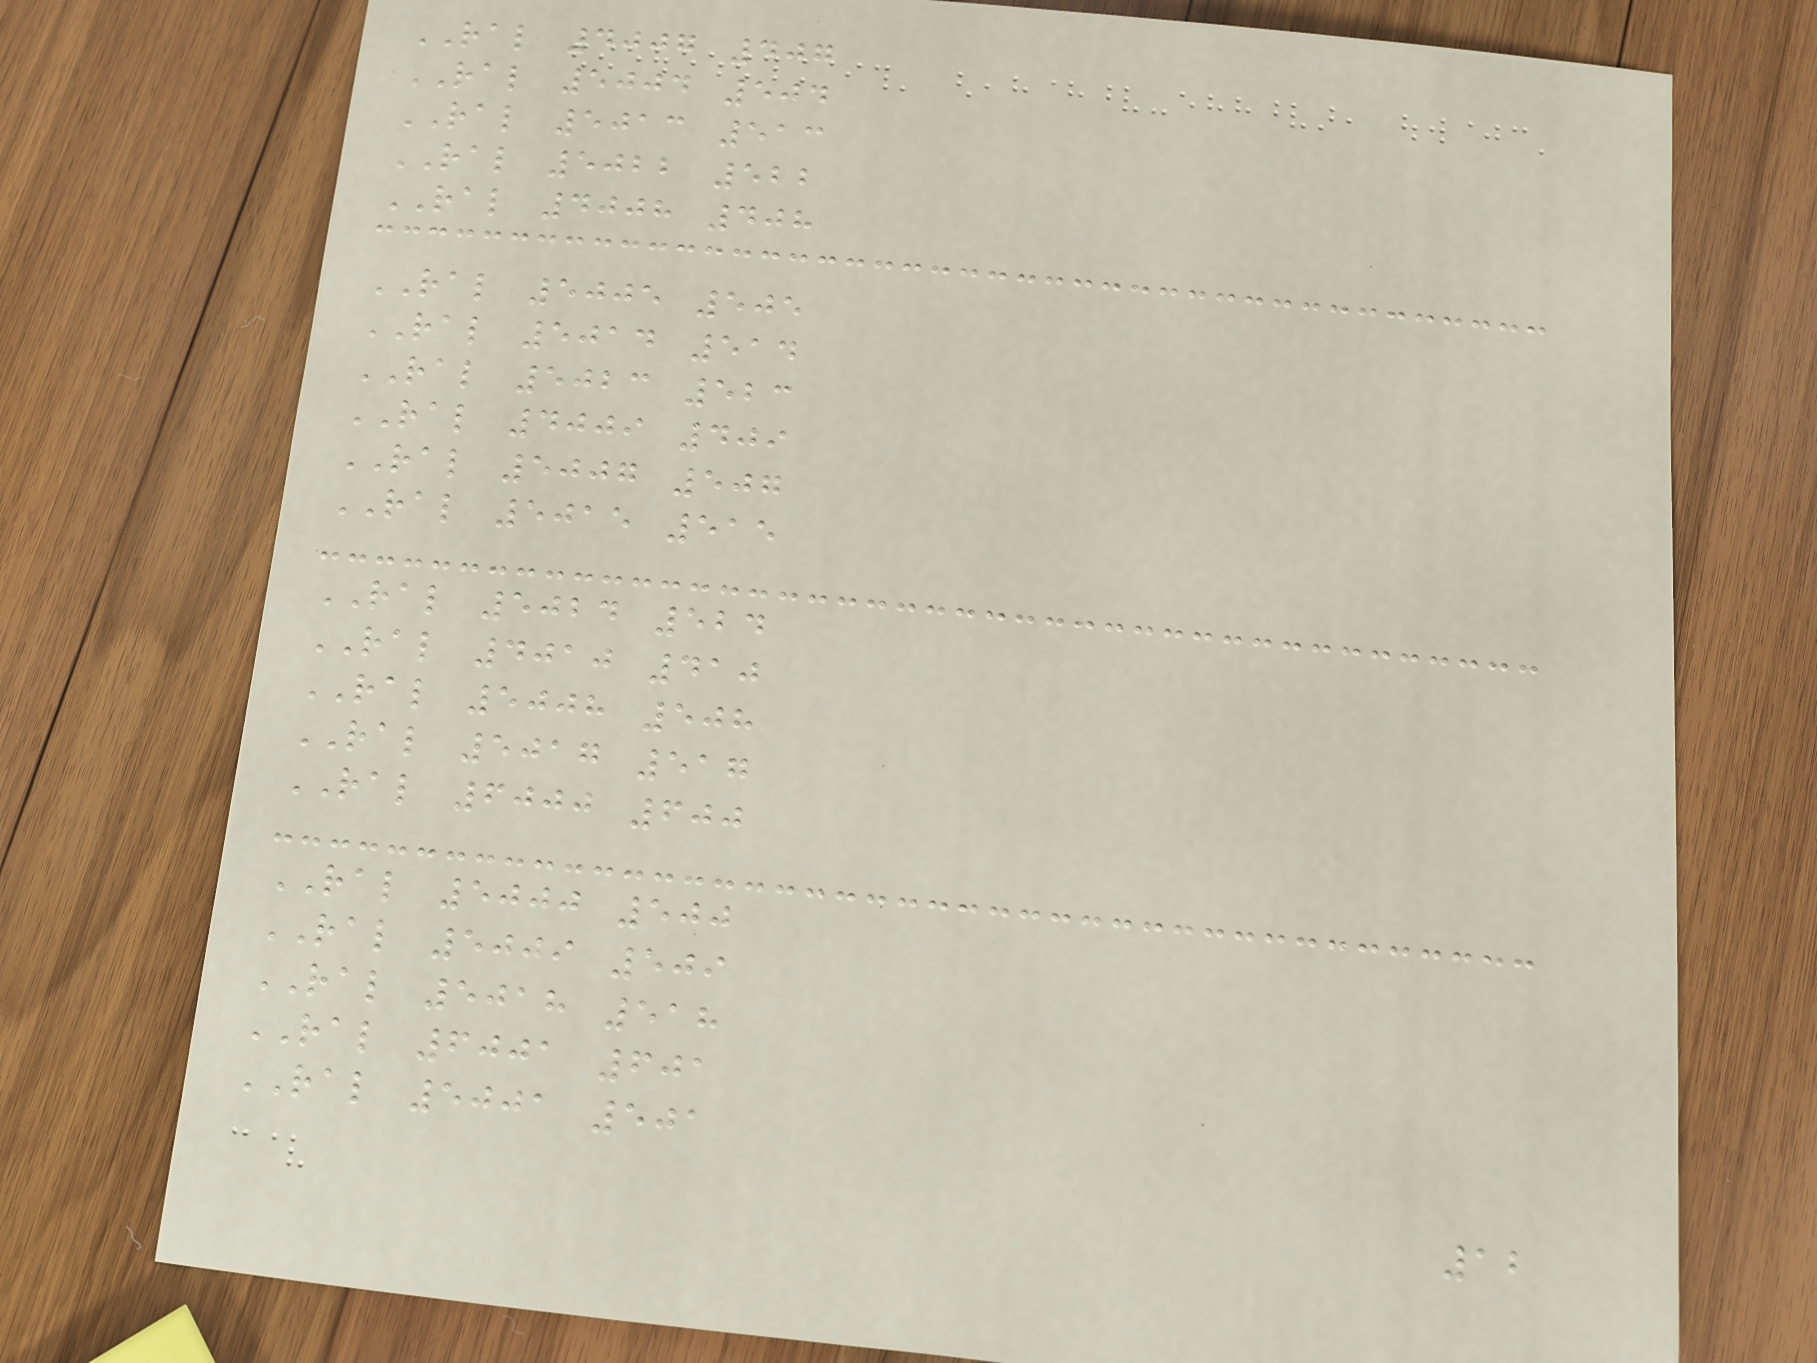RAL 4007 407
RAL 5004 504
RAL 5013 513
RAL 5022 522
RAL 4008 408
RAL 5005 505
RAL 5014 514
RAL 5023 523
RAL 4009 409
RAL 5007 507
RAL 5015 515
RAL 5024 524
RAL 4010 410
RAL 5008 508
RAL 5017 517
RAL 6000 600
RAL 5000 500
RAL 5009 509
RAL 5018 518
RAL 6001 601
RAL 5001 501
12
